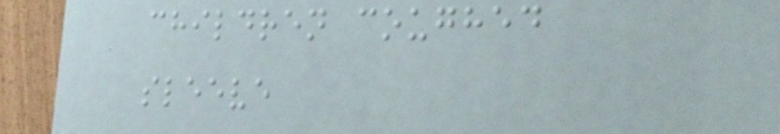children coughed
sleeve
